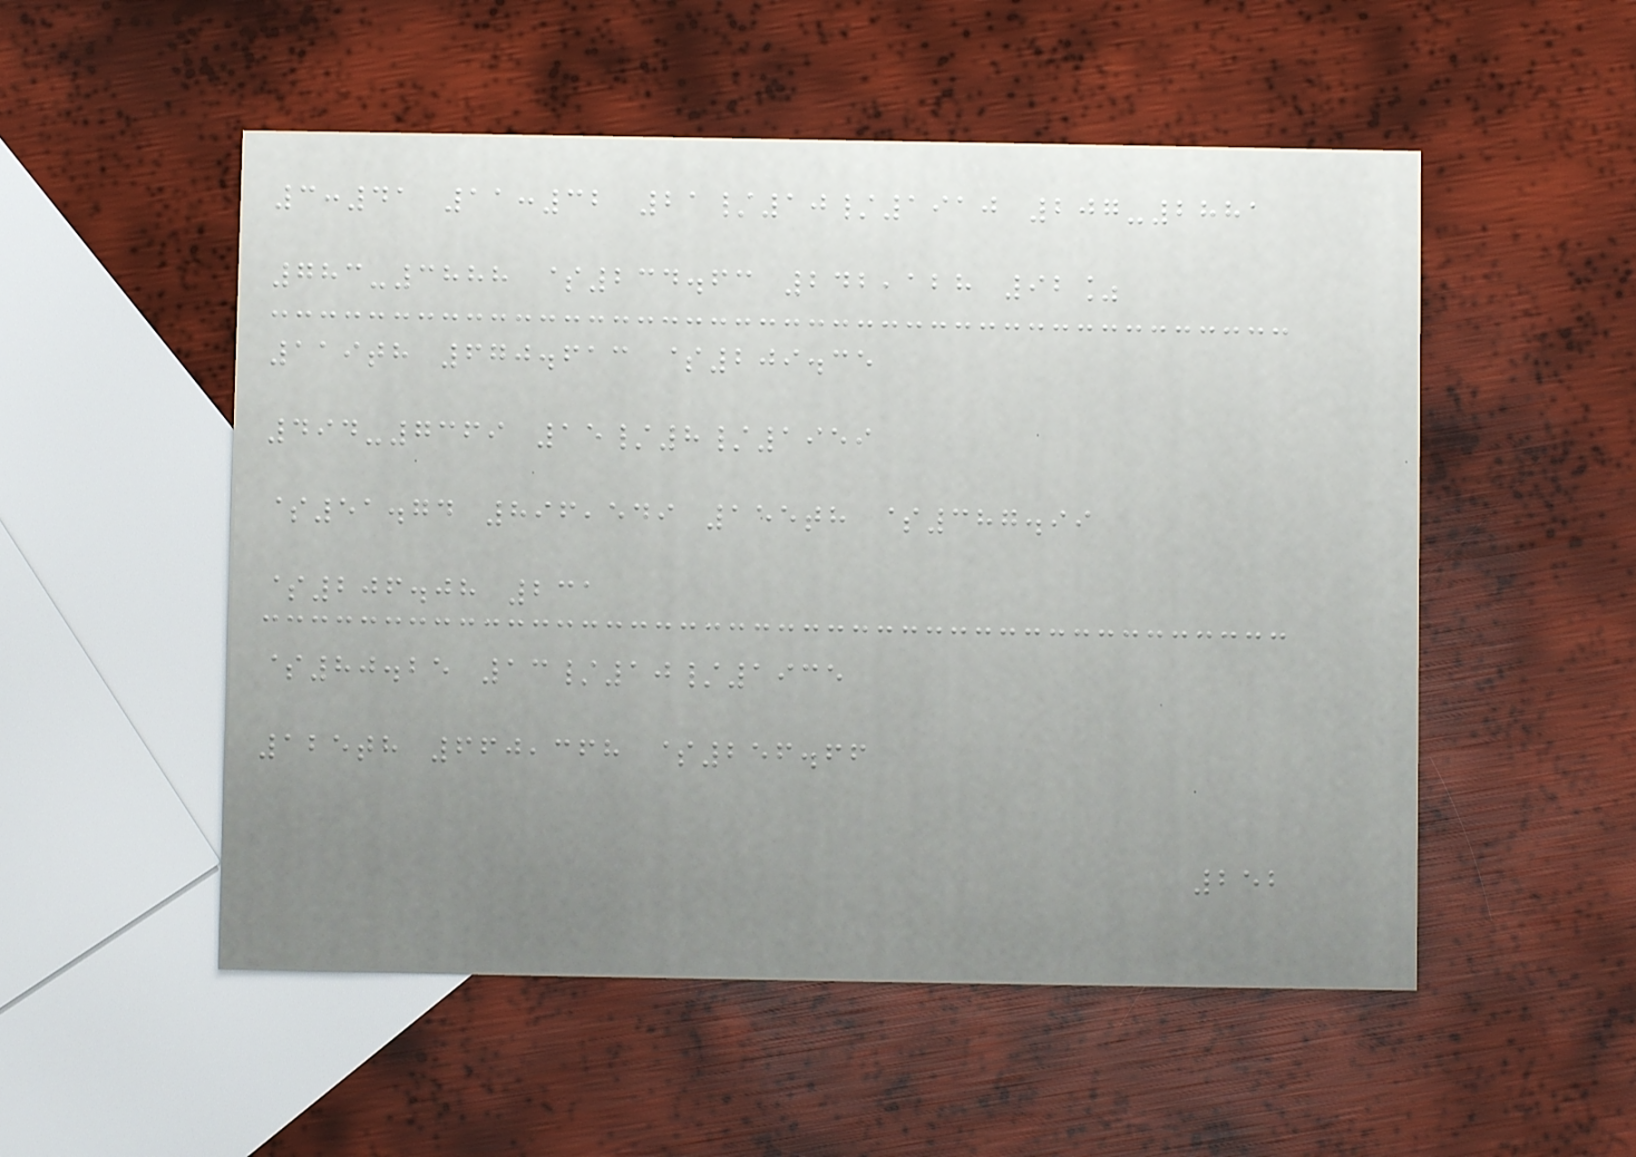3:41 11:32 21/10/1910 207-2881
783-3888 $234.63 242,128 92%
119th 670.613 $209.35
494-7369 15/8/1959
$51.74 896,549 155th $387.99
$206.08 231
$80.25 13/10/1935
125th 660,368 $256.66
252
